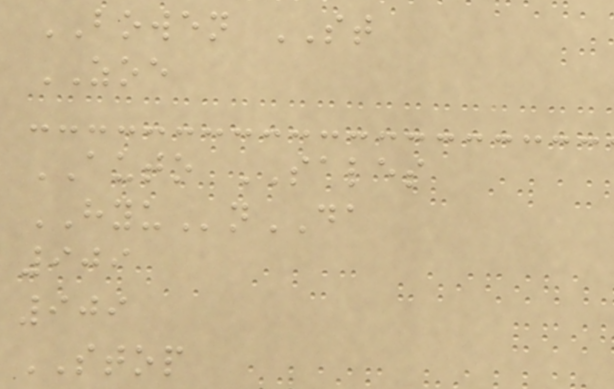BOWEN ST
ZOE
AUTO SALES
HYUnDA
909
909
STOP
